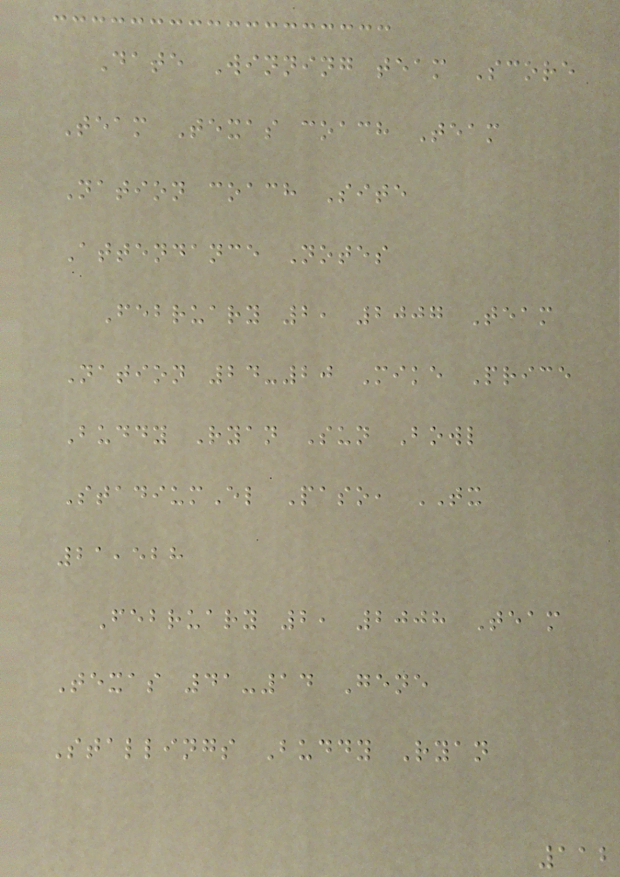Date Winning team Score
Team Texas coach Team
Nation coach Site
Attendance Notes
February 2, 2007 Team
Nation 24-20 Mike Price
Buddy Ryan Sun Bowl
StadiumEl Paso, TX
21,528
February 2, 2008 Team
Texas 41-14 Gene
Stallings Buddy Ryan
112
